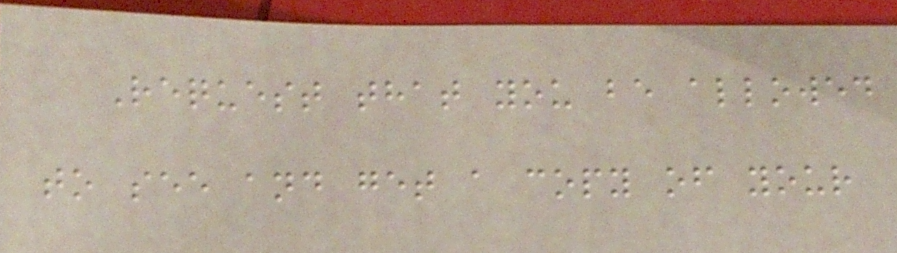Request that you be allowed
to see and get a copy of your
